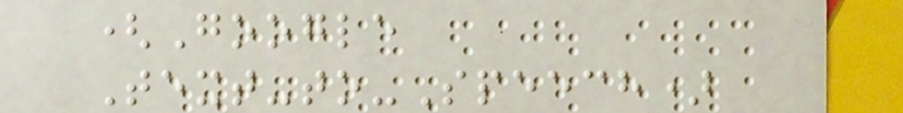(Google
Text-to-Speech)
